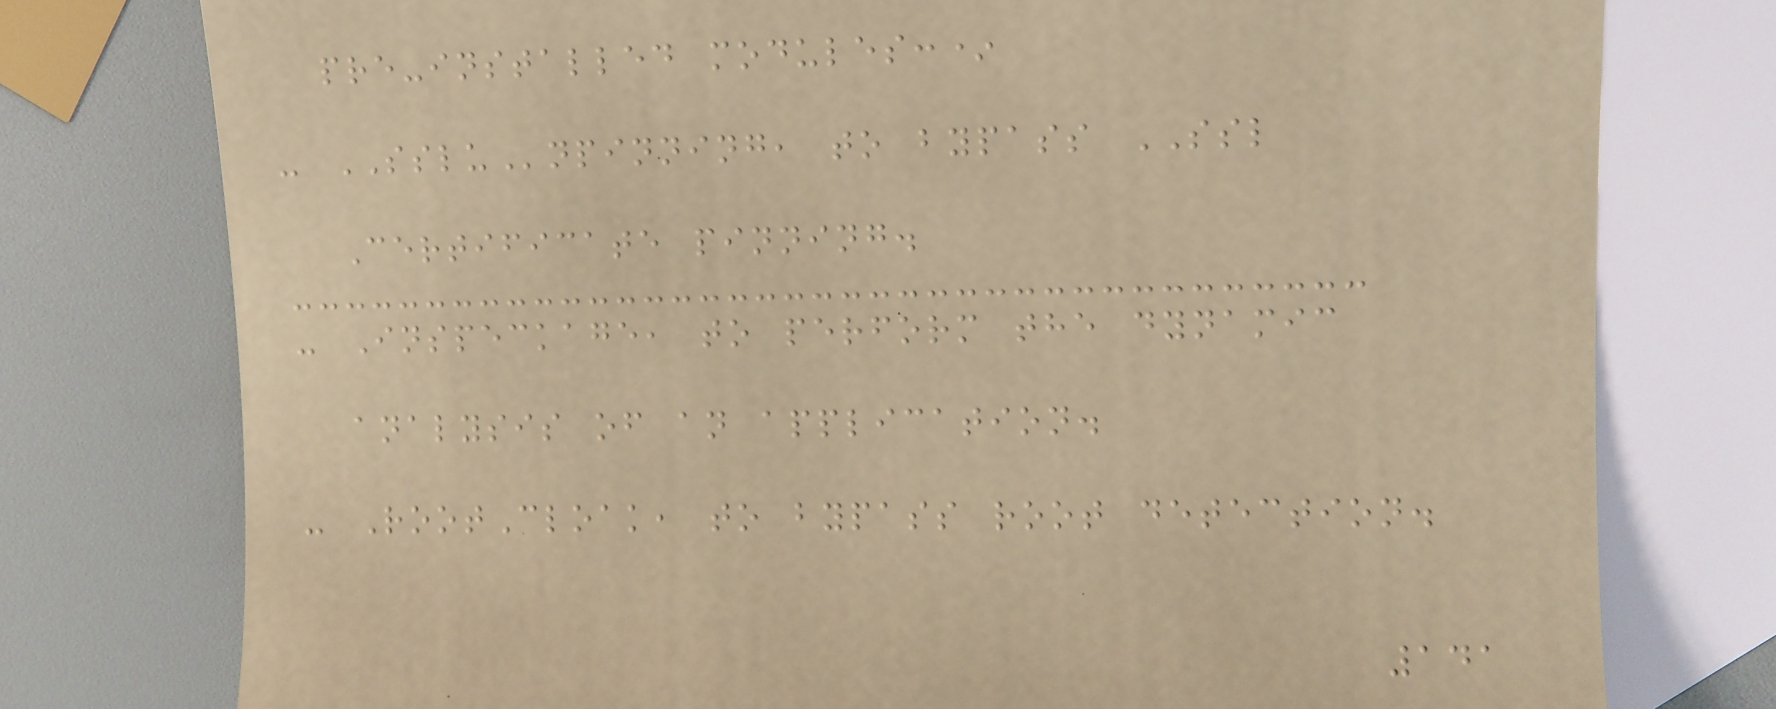pre-installed modules:*
- SSLUnpinning, to bypass SSL
Certificate pinning.
- Inspeckage, to perform the dynamic
analysis of an application.
- RootCloak, to bypass root detection.
141
